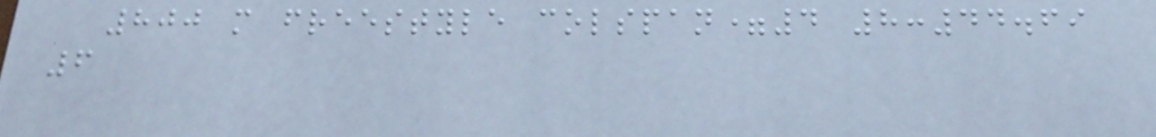800 m freestyle colspan=4 8:44.69
6
